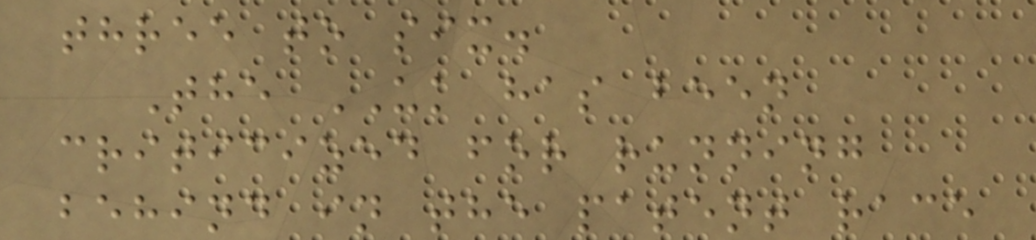three to six.
The UK has been
criticized for running
behind in the patent race
